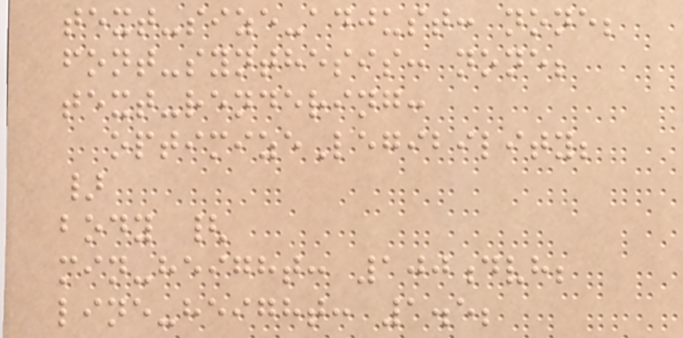text-size-adjust: none;
font-synthesis: none;
text-rendering:
optimizeLegibility;
}
body {
min-height: 100dvh;
line-height: 1.5;
